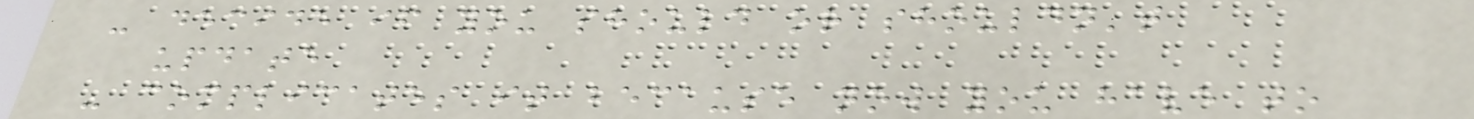- decide if you should or shouldn't
update
- complicates it because now you have to
